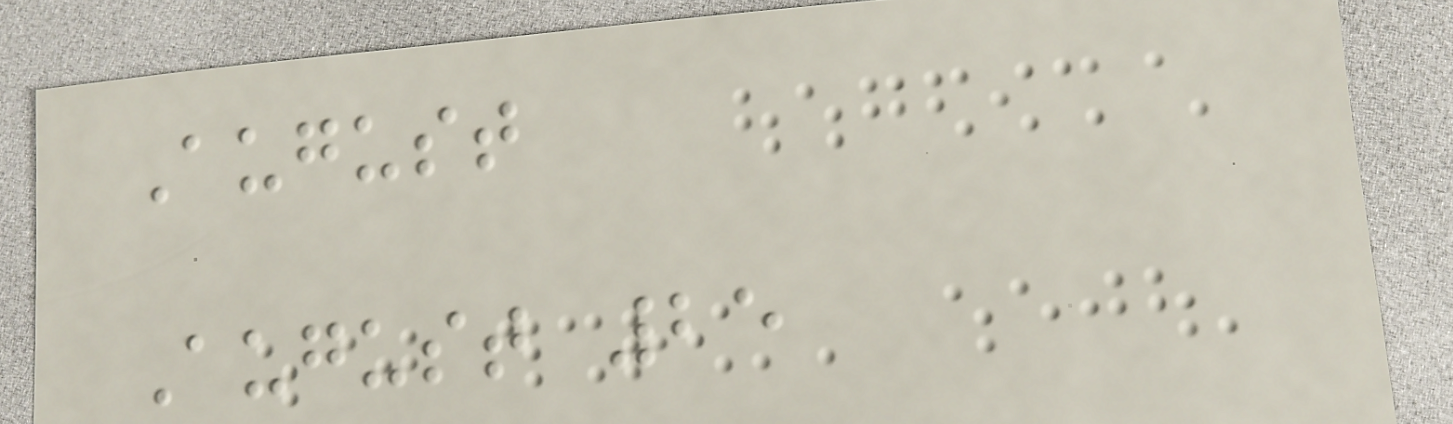August
August 25
